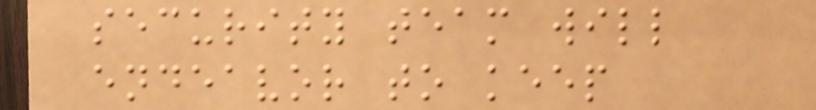security team will
endeavor to keep
